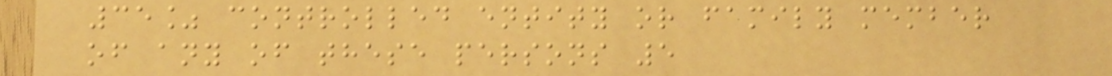35% controlled entity or family member
of any of these persons 5
